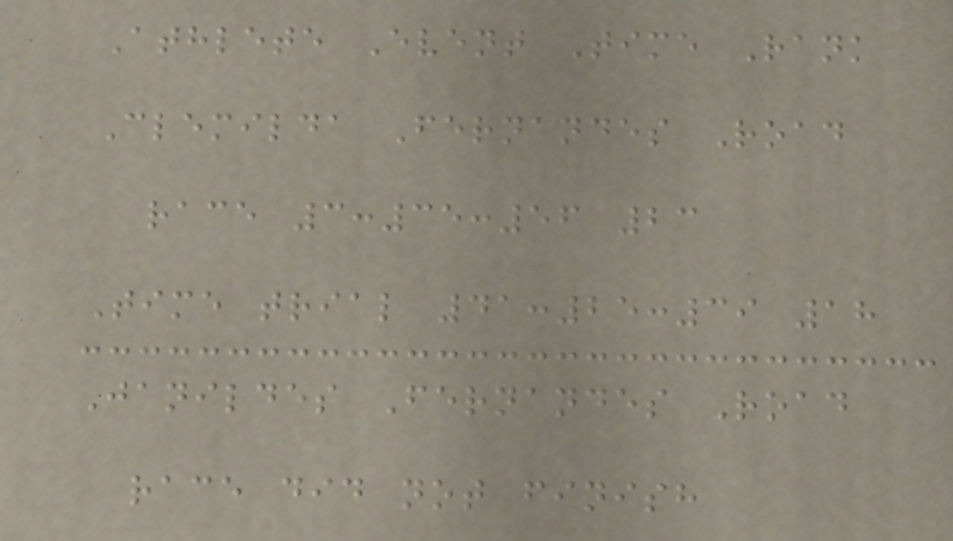Athlete Event Time Rank
Clemilda Fernandes Road
race 3:35:56 23
Time trial 41:25:39 18
Janildes Fernandes Road
race did not finish
